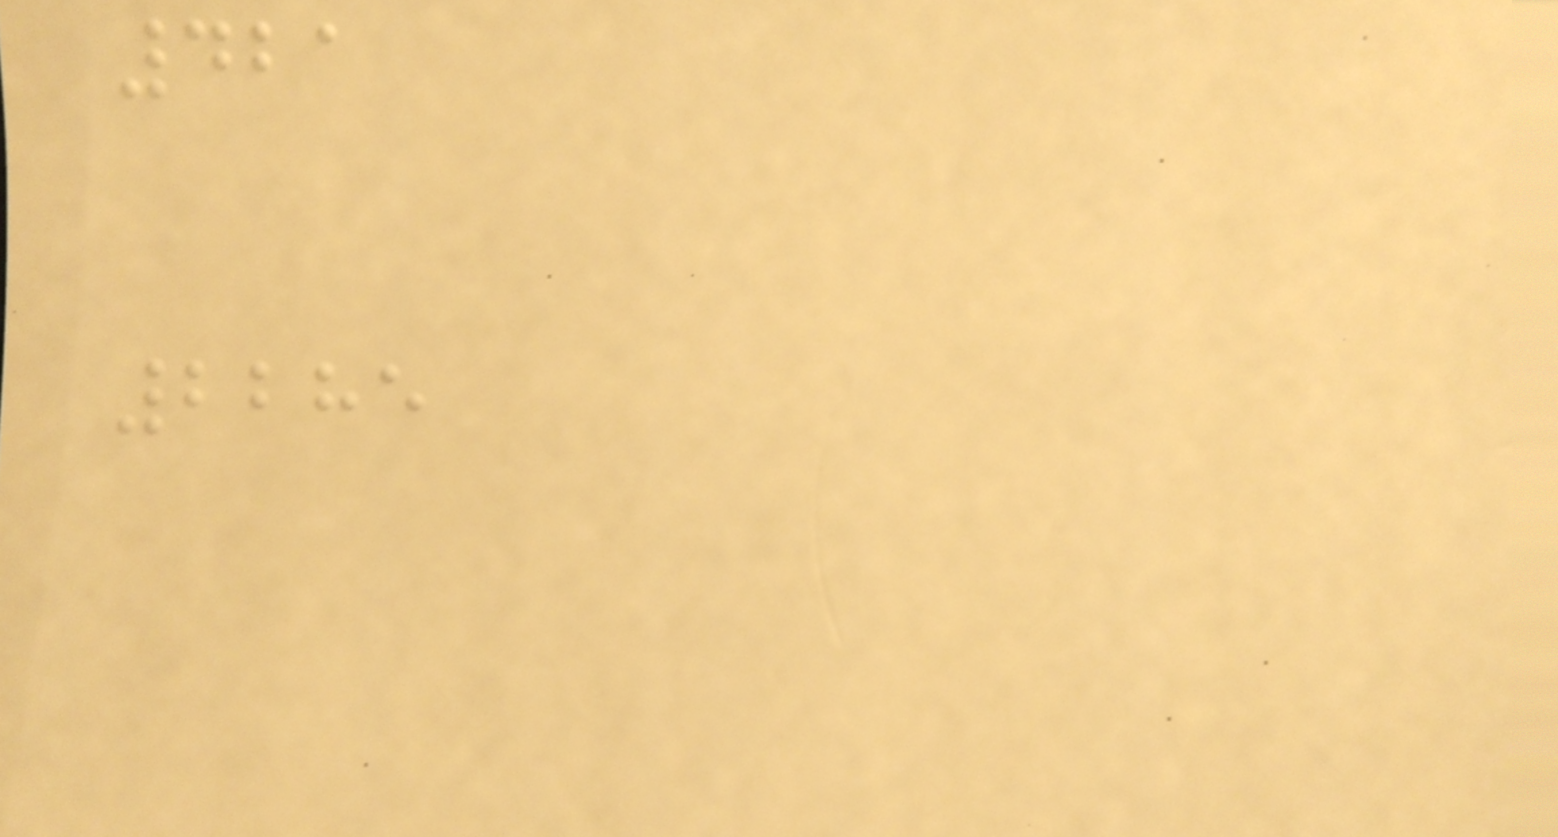421
2285
